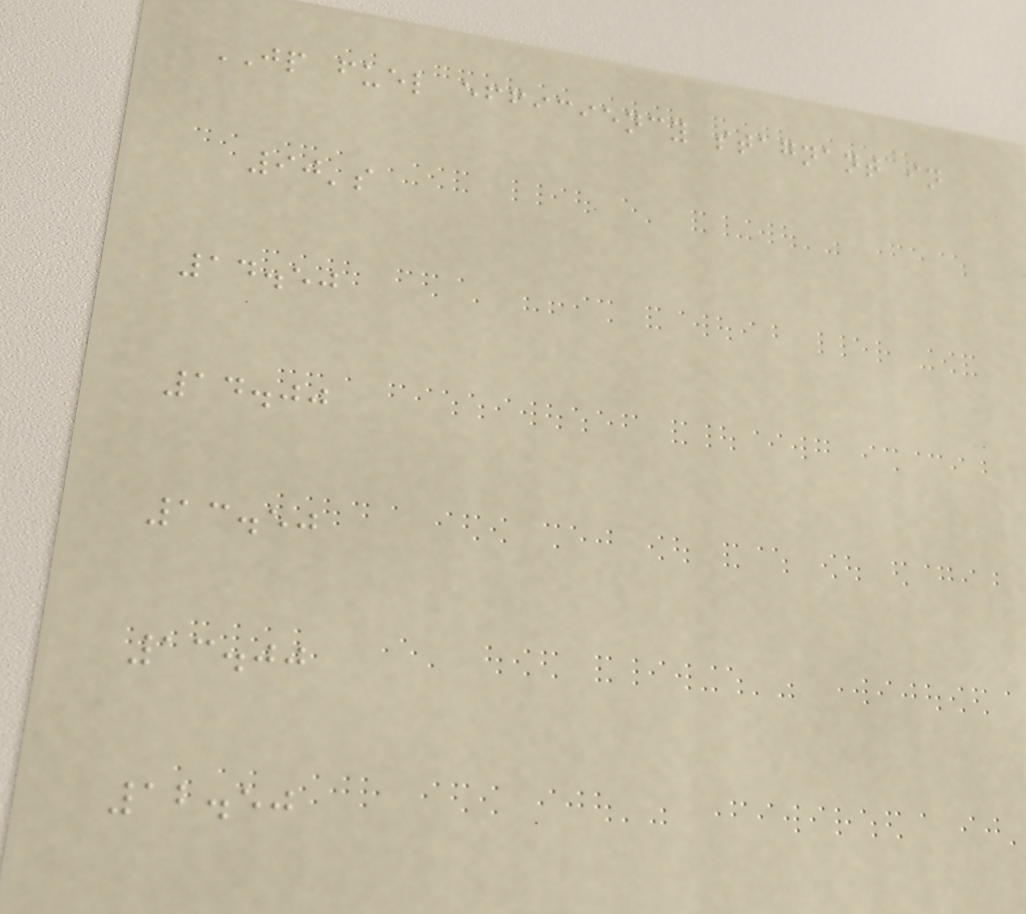JP fuel efficiency stagnant in
90's
14.50
14.00
13.50
13.00
12.50
